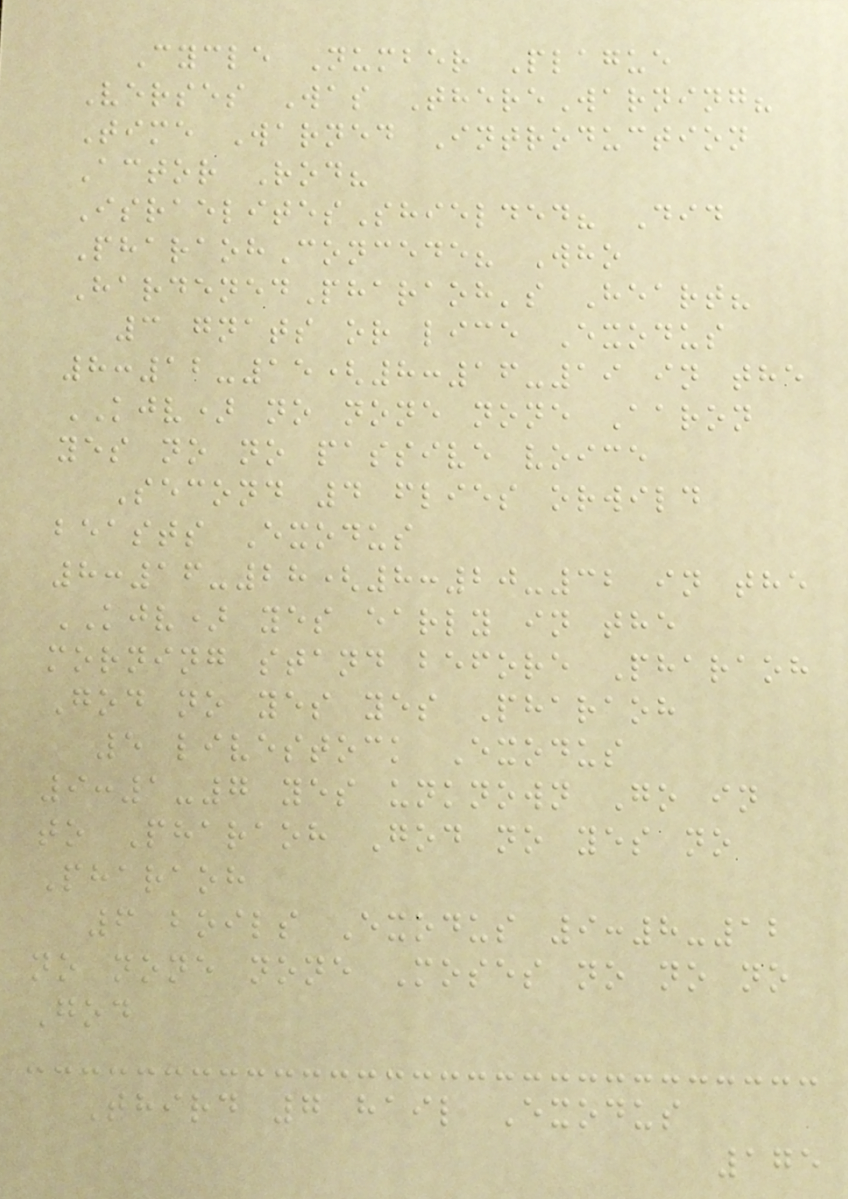Cycle Number Plague
Verses Was ThereWarning?
Time Warned Introduction
Actor Rod?
IsraelitesShielded? Did
PharaohConcede? Who
HardenedPharaoh's Heart?
3 gnats or lice Exodus
8:12-15(8:16-19 in the
KJV) no none none Aaron
yes no no passive voice
Second 4 flies orwild
beasts Exodus
8:16-28(8:20-32 in the
KJV) yes early in the
morning stand before Pharaoh
God no yes yes Pharaoh
5 livestock Exodus
9:1-7 yes unknown Go in
to Pharaoh God no yes no
Pharaoh
6 boils Exodus 9:8-12
no none none Moses no no no
God
Third 7 hail Exodus
175
